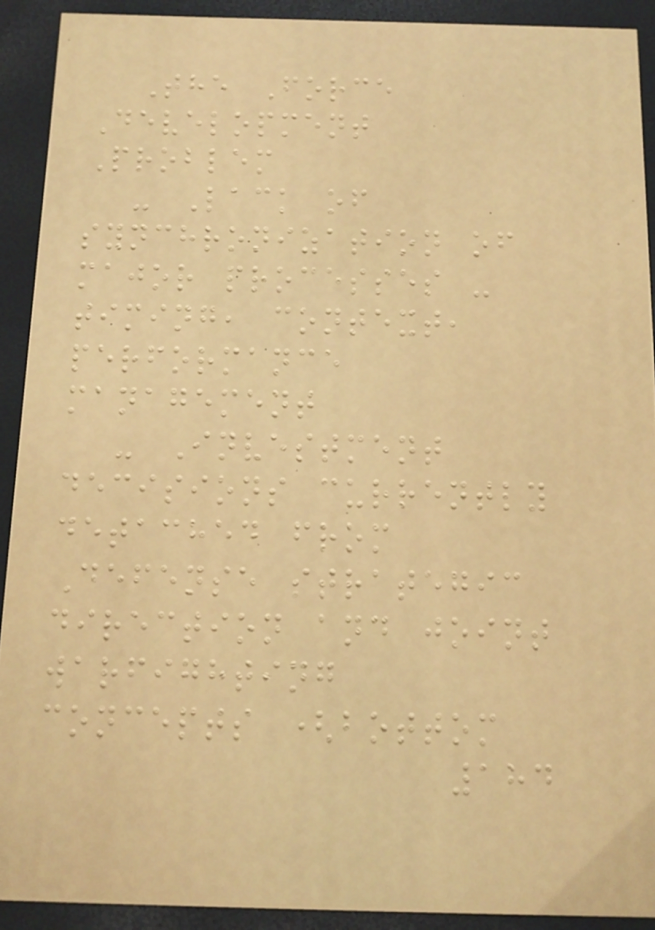The Force
Development
Problem
- Lack of
synchronization of
major processes -
timing, context,
performance
management
- Investment
decisions currently
detached from
Defense strategic
direction and joint
warfighting
concepts (bottom
184
